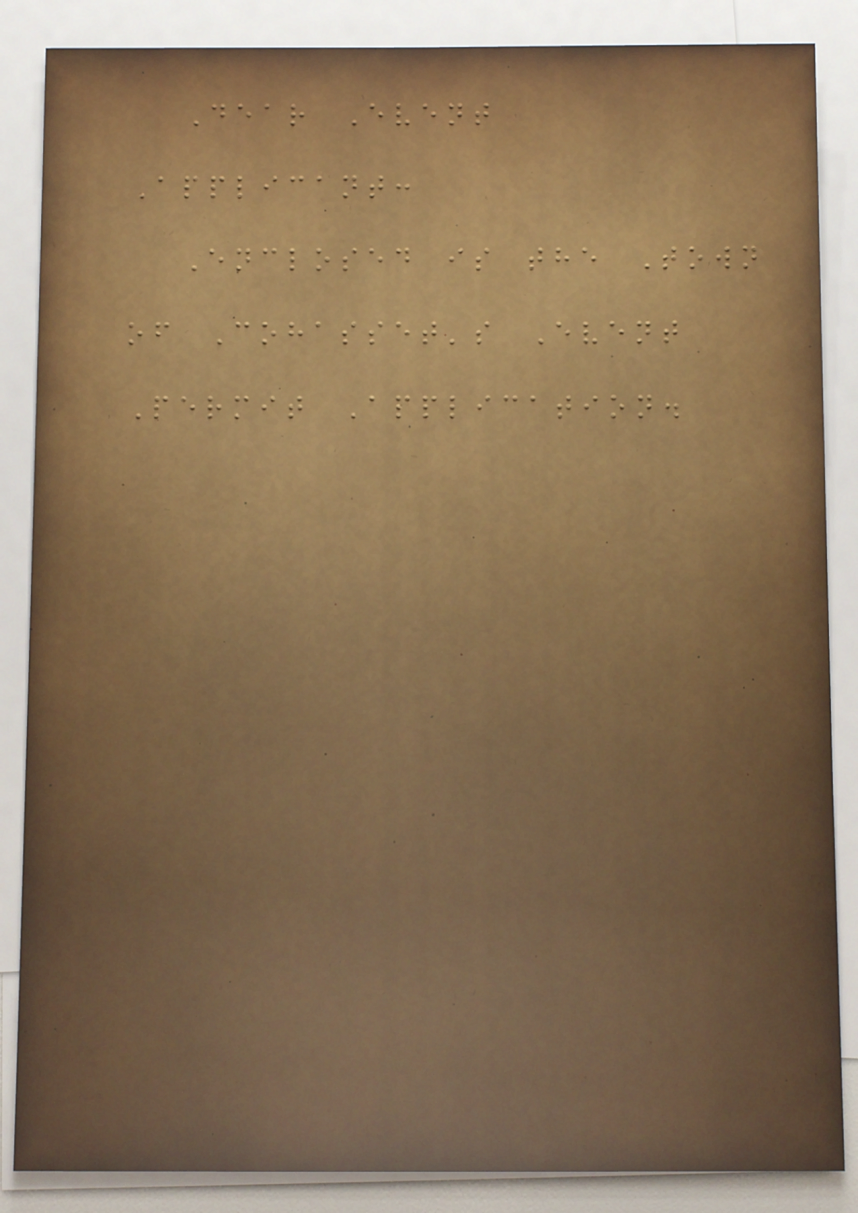Dear Event
Applicant:
Enclosed is the Town
of Cohasset's Event
Permit Application.
